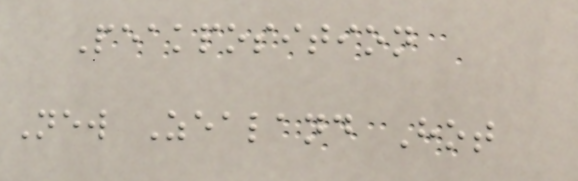Peakposition
New Zealand Hot
